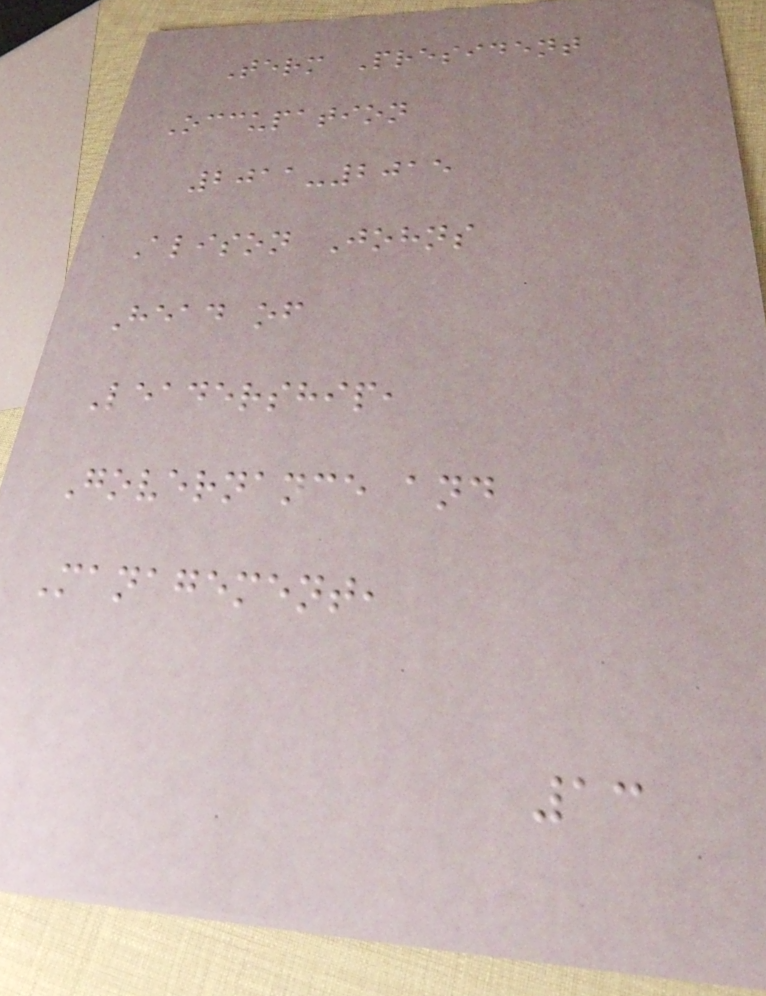Term President
Occupation
2011-2015
Alison Johns
Head of
Leadership,
Governance and
Management,
13
